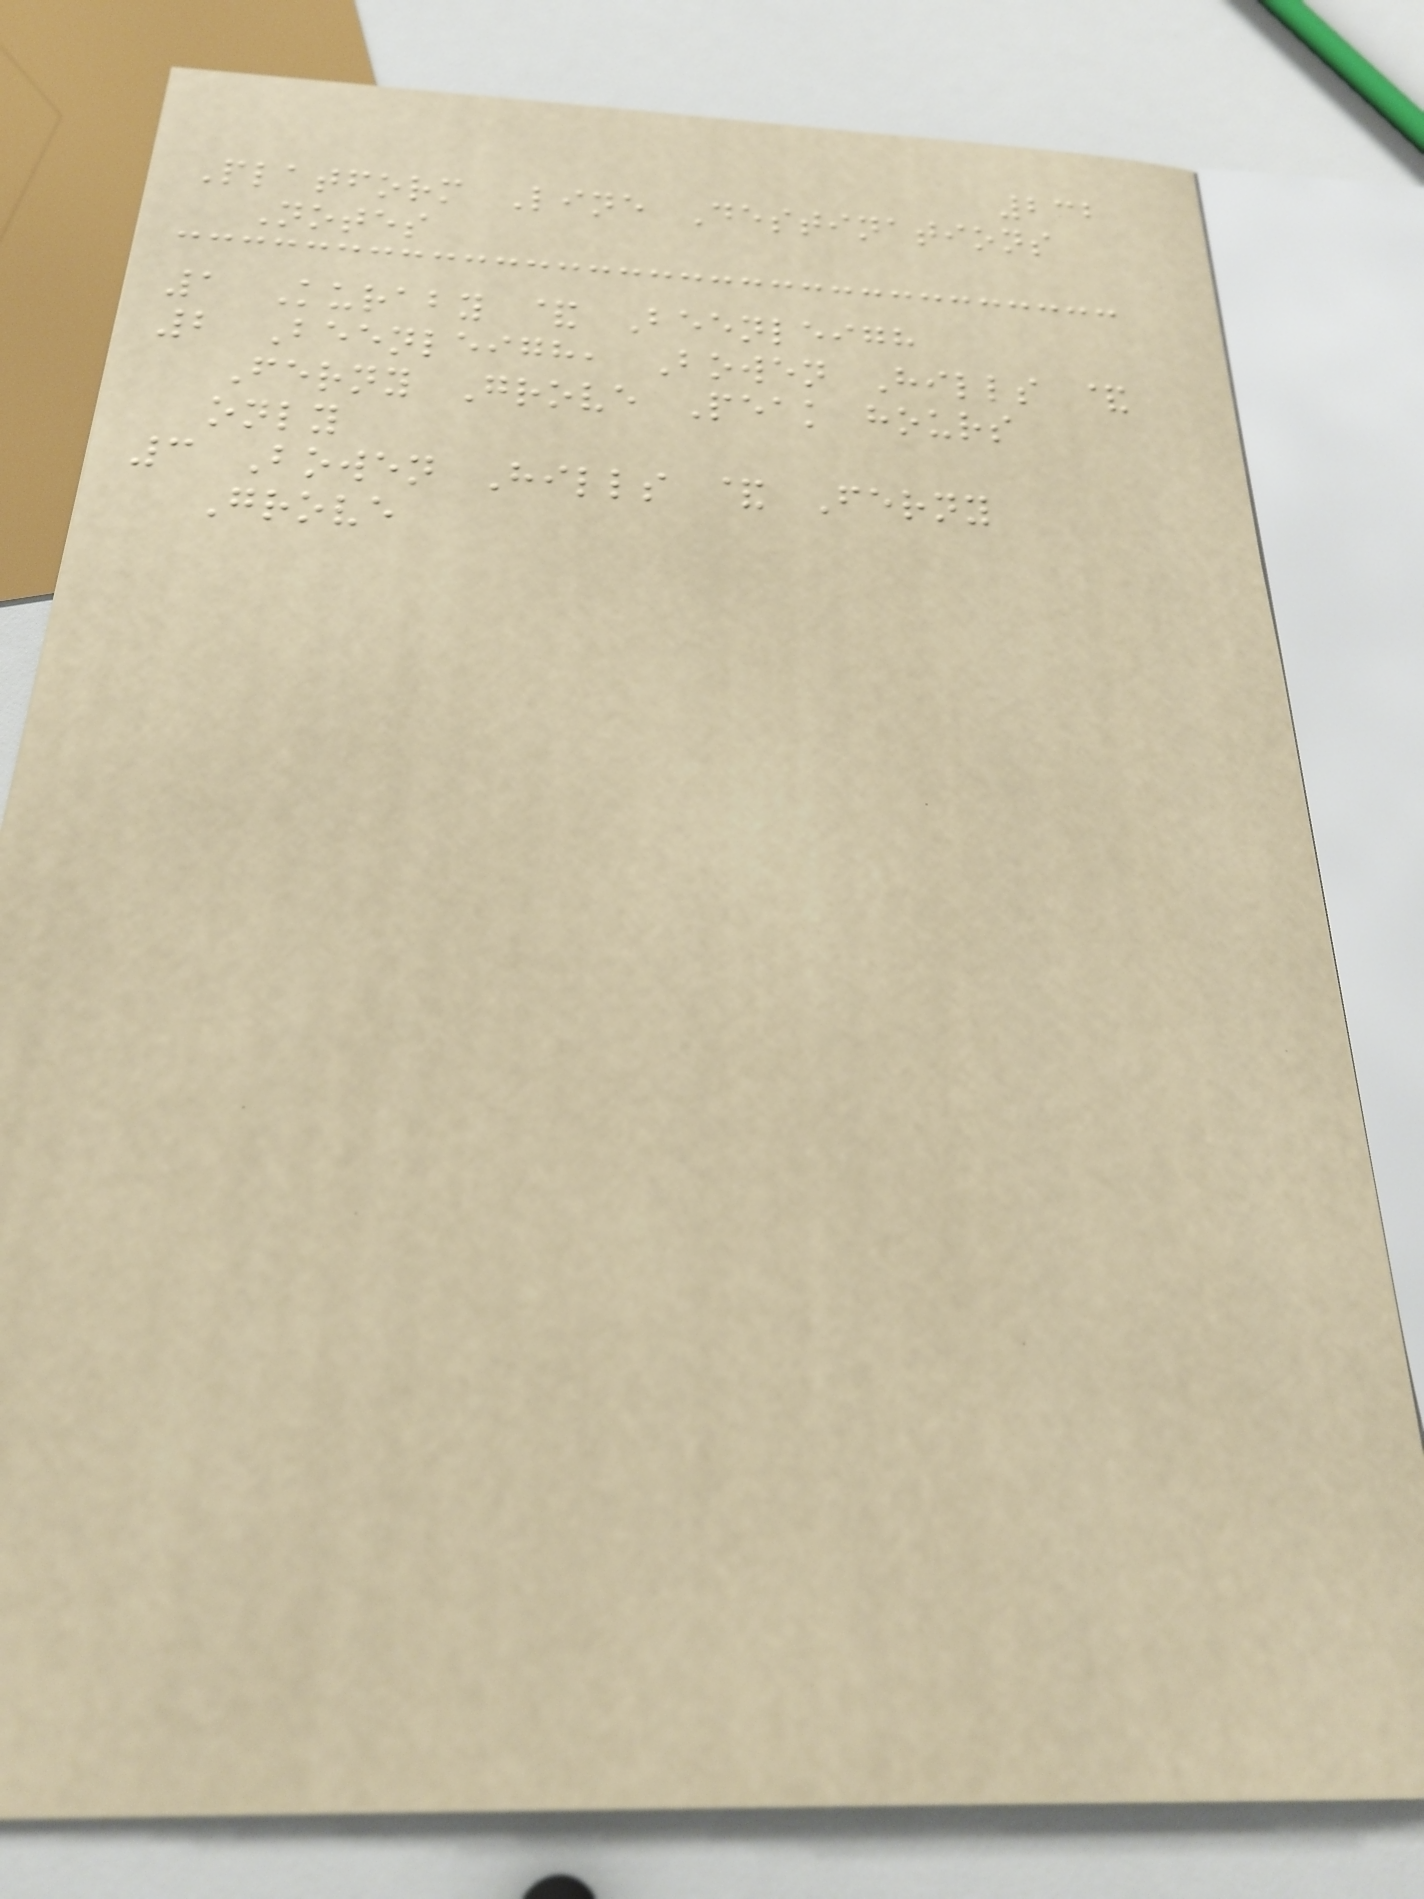232
Platform Line Destinations
Notes
1 Kuraby & Beenleigh
2 Beenleigh, Bowen Hills &
Ferny Grove Peak hours
only
3 Bowen Hills & Ferny
Grove
